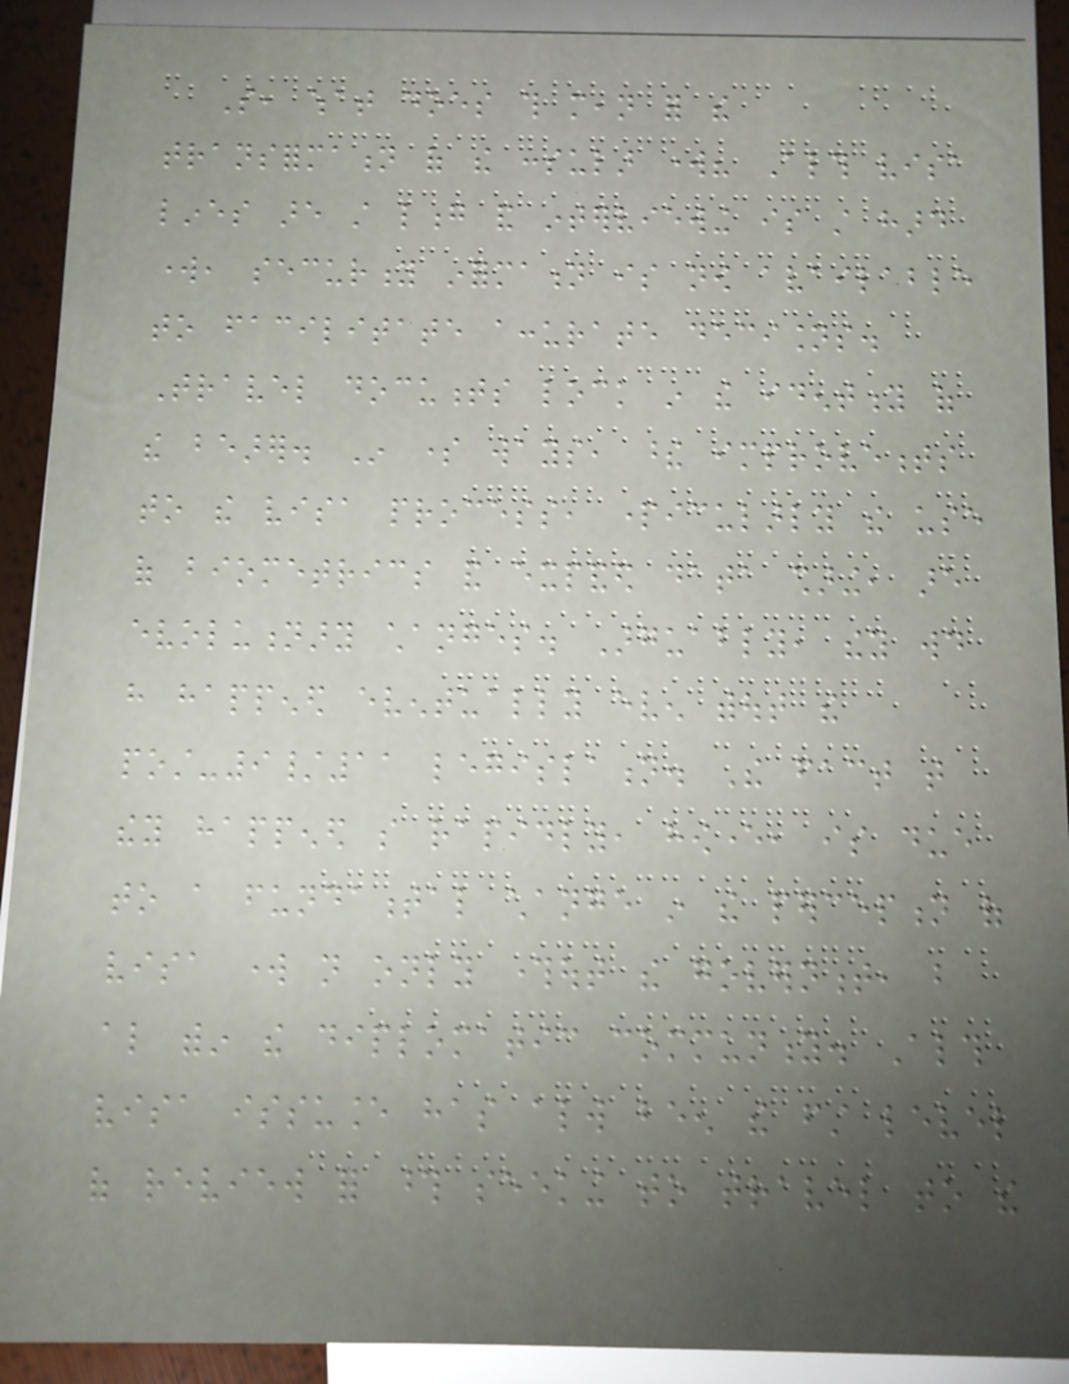So, what does this mean for the
transformation of the consular work? Although visa
lines are still long and interviewing is still hard
work, security information is now available
to facilitate accurate decisions.
Travel documents lock in the identity of
the bearer. In some ways, these improvements
to the visa process, particularly the use
of biometrics and expanded data sharing, are
evolutionary changes. Arguably, they would
have happened eventually even without the
post-9/11 legislation. The fact that
they happened so rapidly, however, is due
to a fundamental change in the perception of
visa work not only throughout the government, but
also within the diplomatic community. Although
visa issuance has always been the first level
of review for those seeking to travel to the
